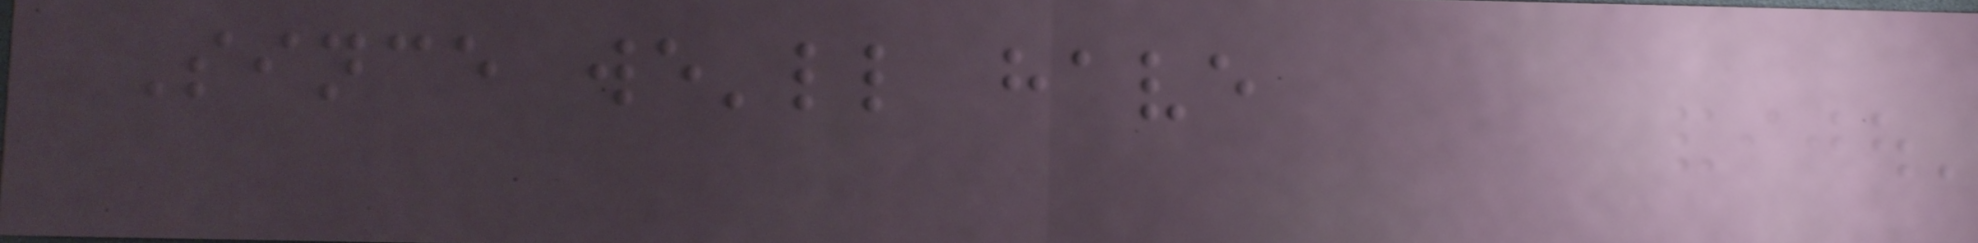Since we'll have
